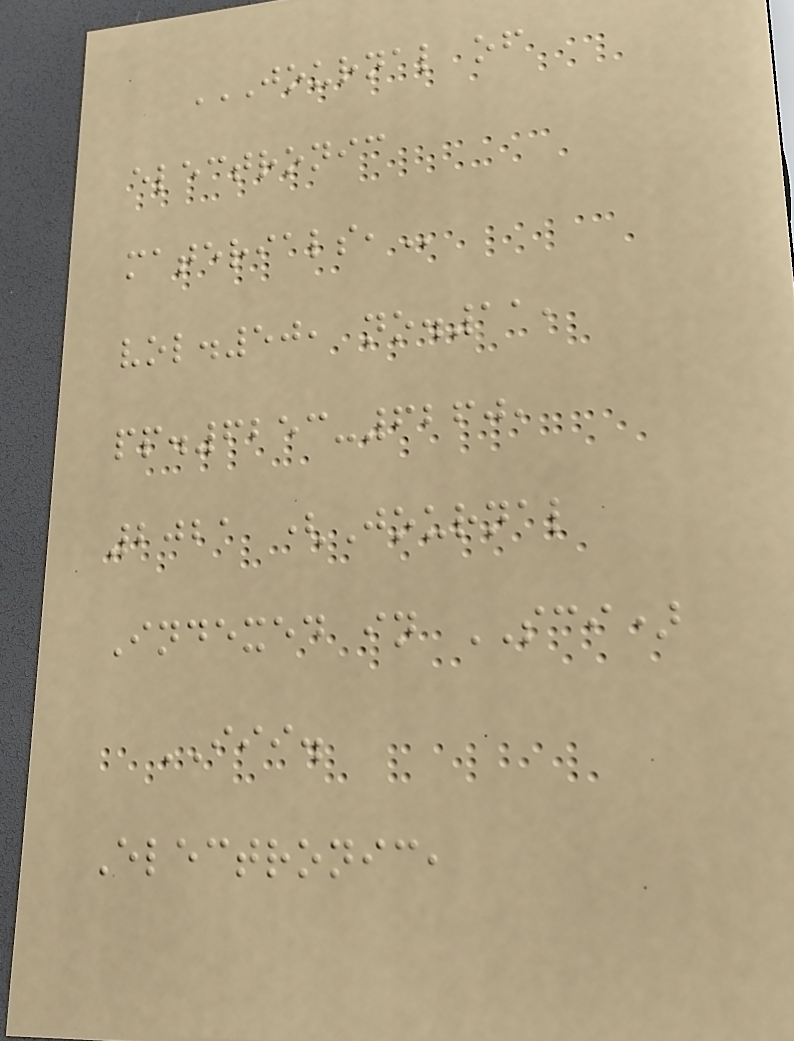JOURNAL OF
ELECTRONIC
MATERIALS,
vol.50, no.11,
pp.6253-6260,
2021 (Journal
Indexed in SCI)
III.
Electronic,
